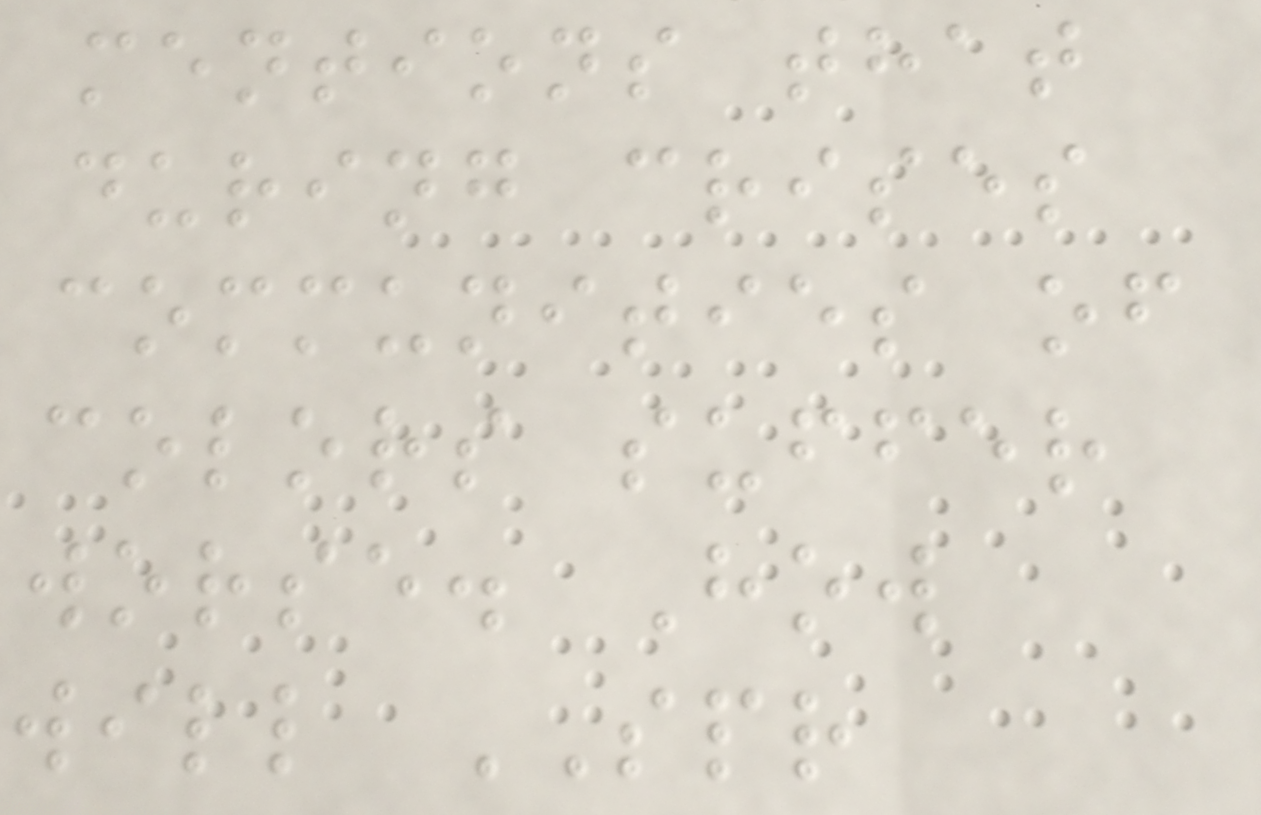mentions that
during crises
communities of
colors suffer
worse. How
will SPR
